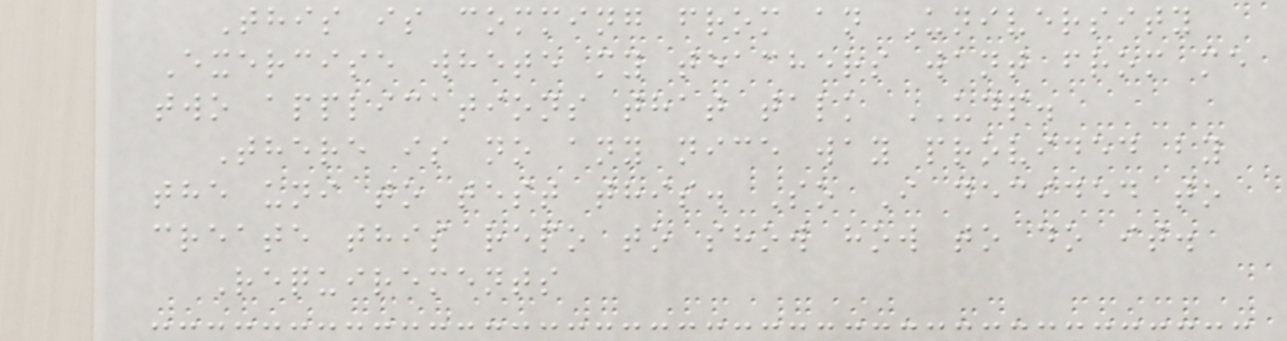This is comming from an University
Exercise whete my teachers want from me
two applications that talk UDP.
There is no any nice way provided by
the uni to test this. So I decided to
create this repo to show how to do it.
Requirements
